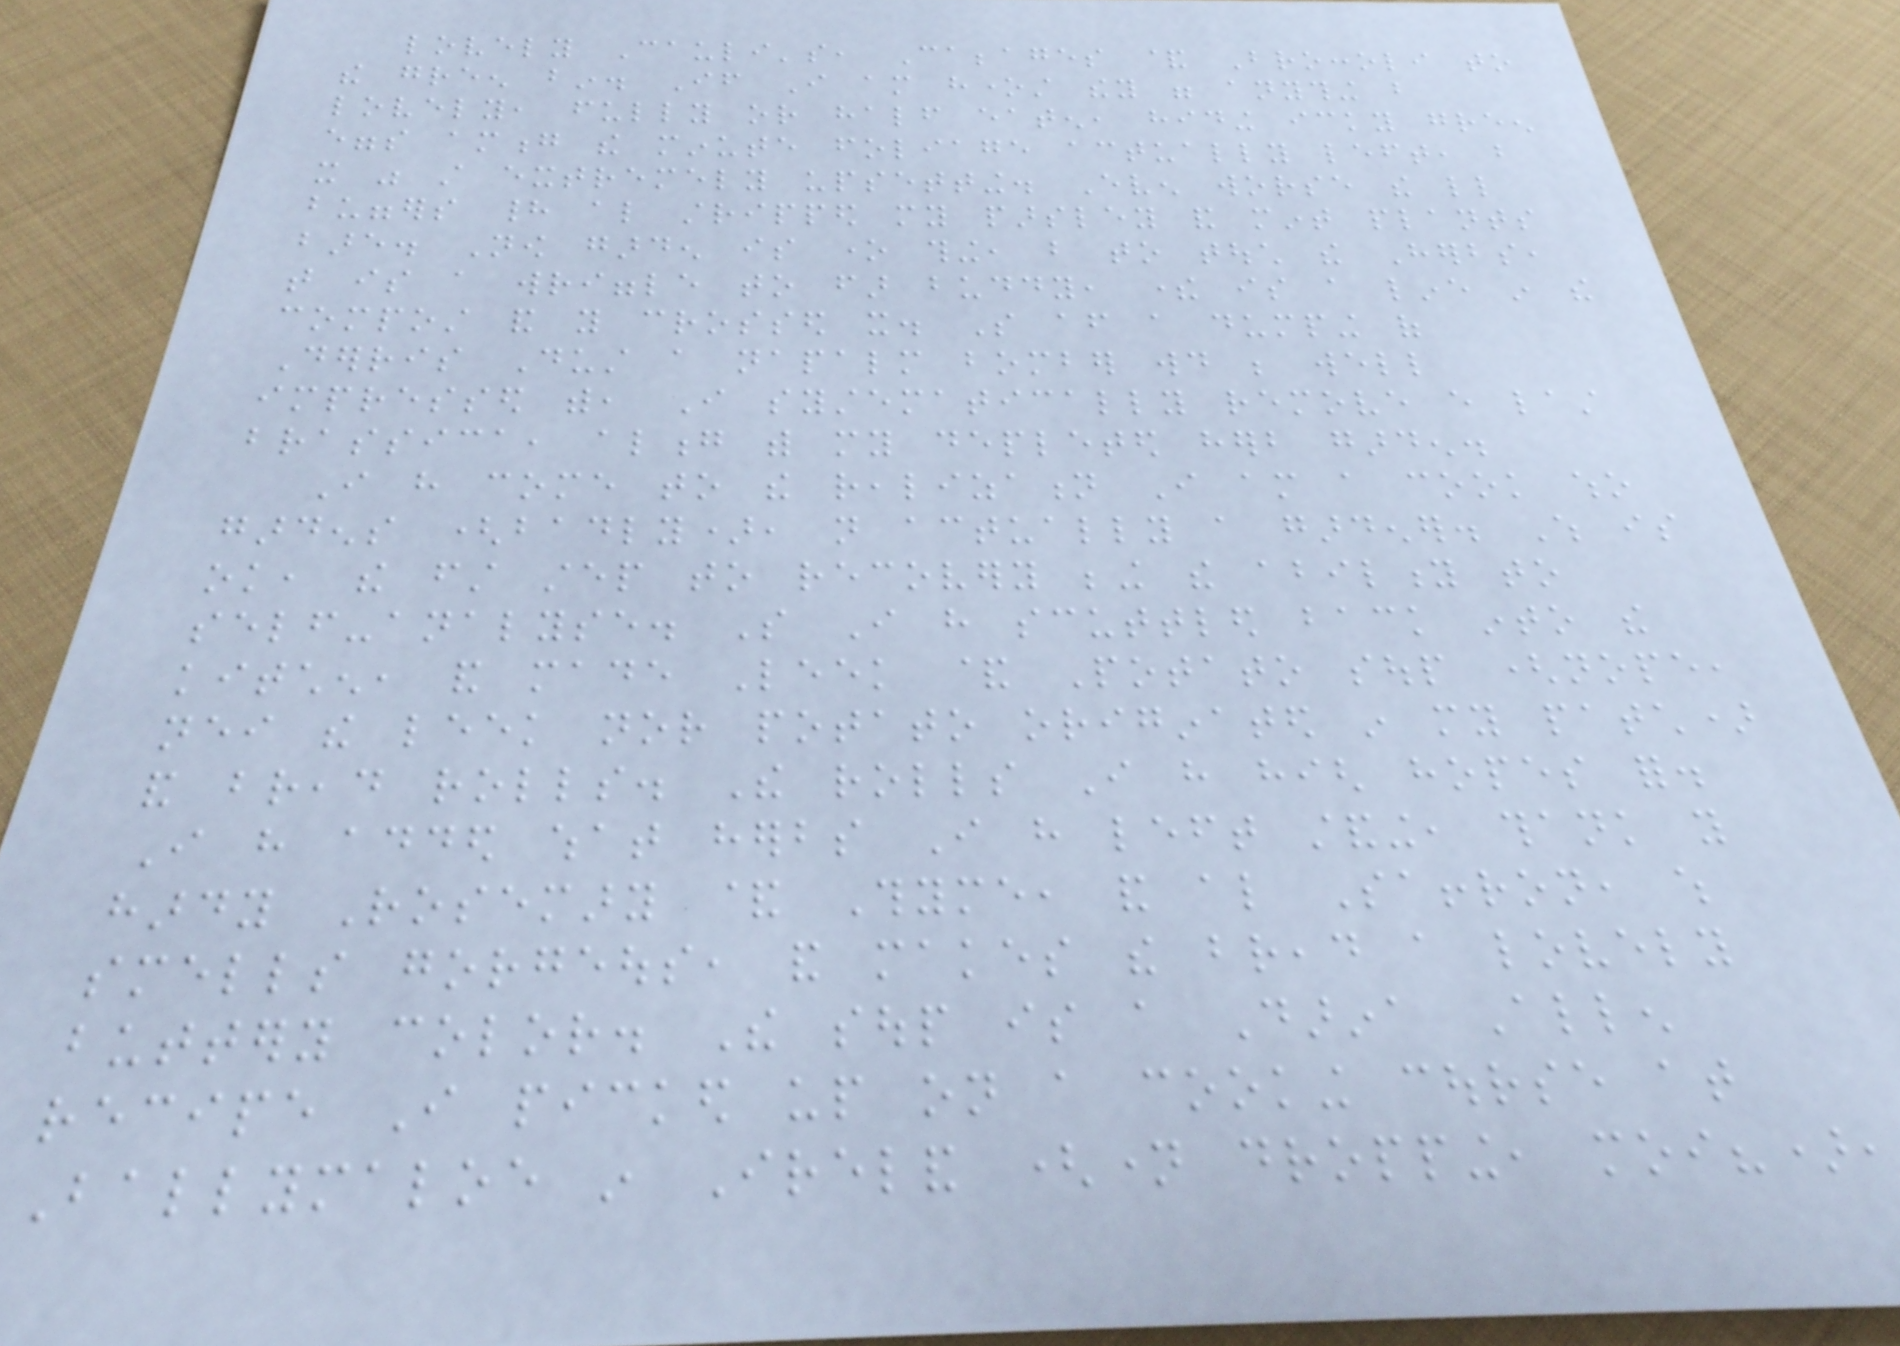lovely Cauli's, Cabbages & Broccoli to
the green bin. If I am honest they were anything but
lovely, fully or half eaten, hiding icky green
eggs among the minute foliage actually left, but
it was still extremely upsetting. Even worse the little
buggers had also stripped my parsley and mint plants
bare. Now garden is one thing, but to touch the Herbs,
that is a wriggle to far buddy, there is a line in the
compost and you crossed it. So after a dumping of
Derris Dust a napalm bomber would be well
impressed with, I systematically remove every last
brassica, along with my depleted herb garden.
I have come to the realization I am a cook who
gardens (badly), not actually a gardener. Which is
ok, the first step to recovery being the ability to
self-analyse. So I have scuttled back into the
kitchen, and made Leek & Potato soup (nope,
neither the leek nor potato originated in my patch)
and bread rolls. The rolls I have high hopes for.
I have added what herbs I have left standing, thank you
hardy Rosemary & Thyme, and also Saffron, which
smells gorgeous, and makes the bread a lovely
buttery color. The soup is a Darina Allen
recipe I picked up on a cooking course at
Ballymaloe in Ireland (name dropping, moi?),
